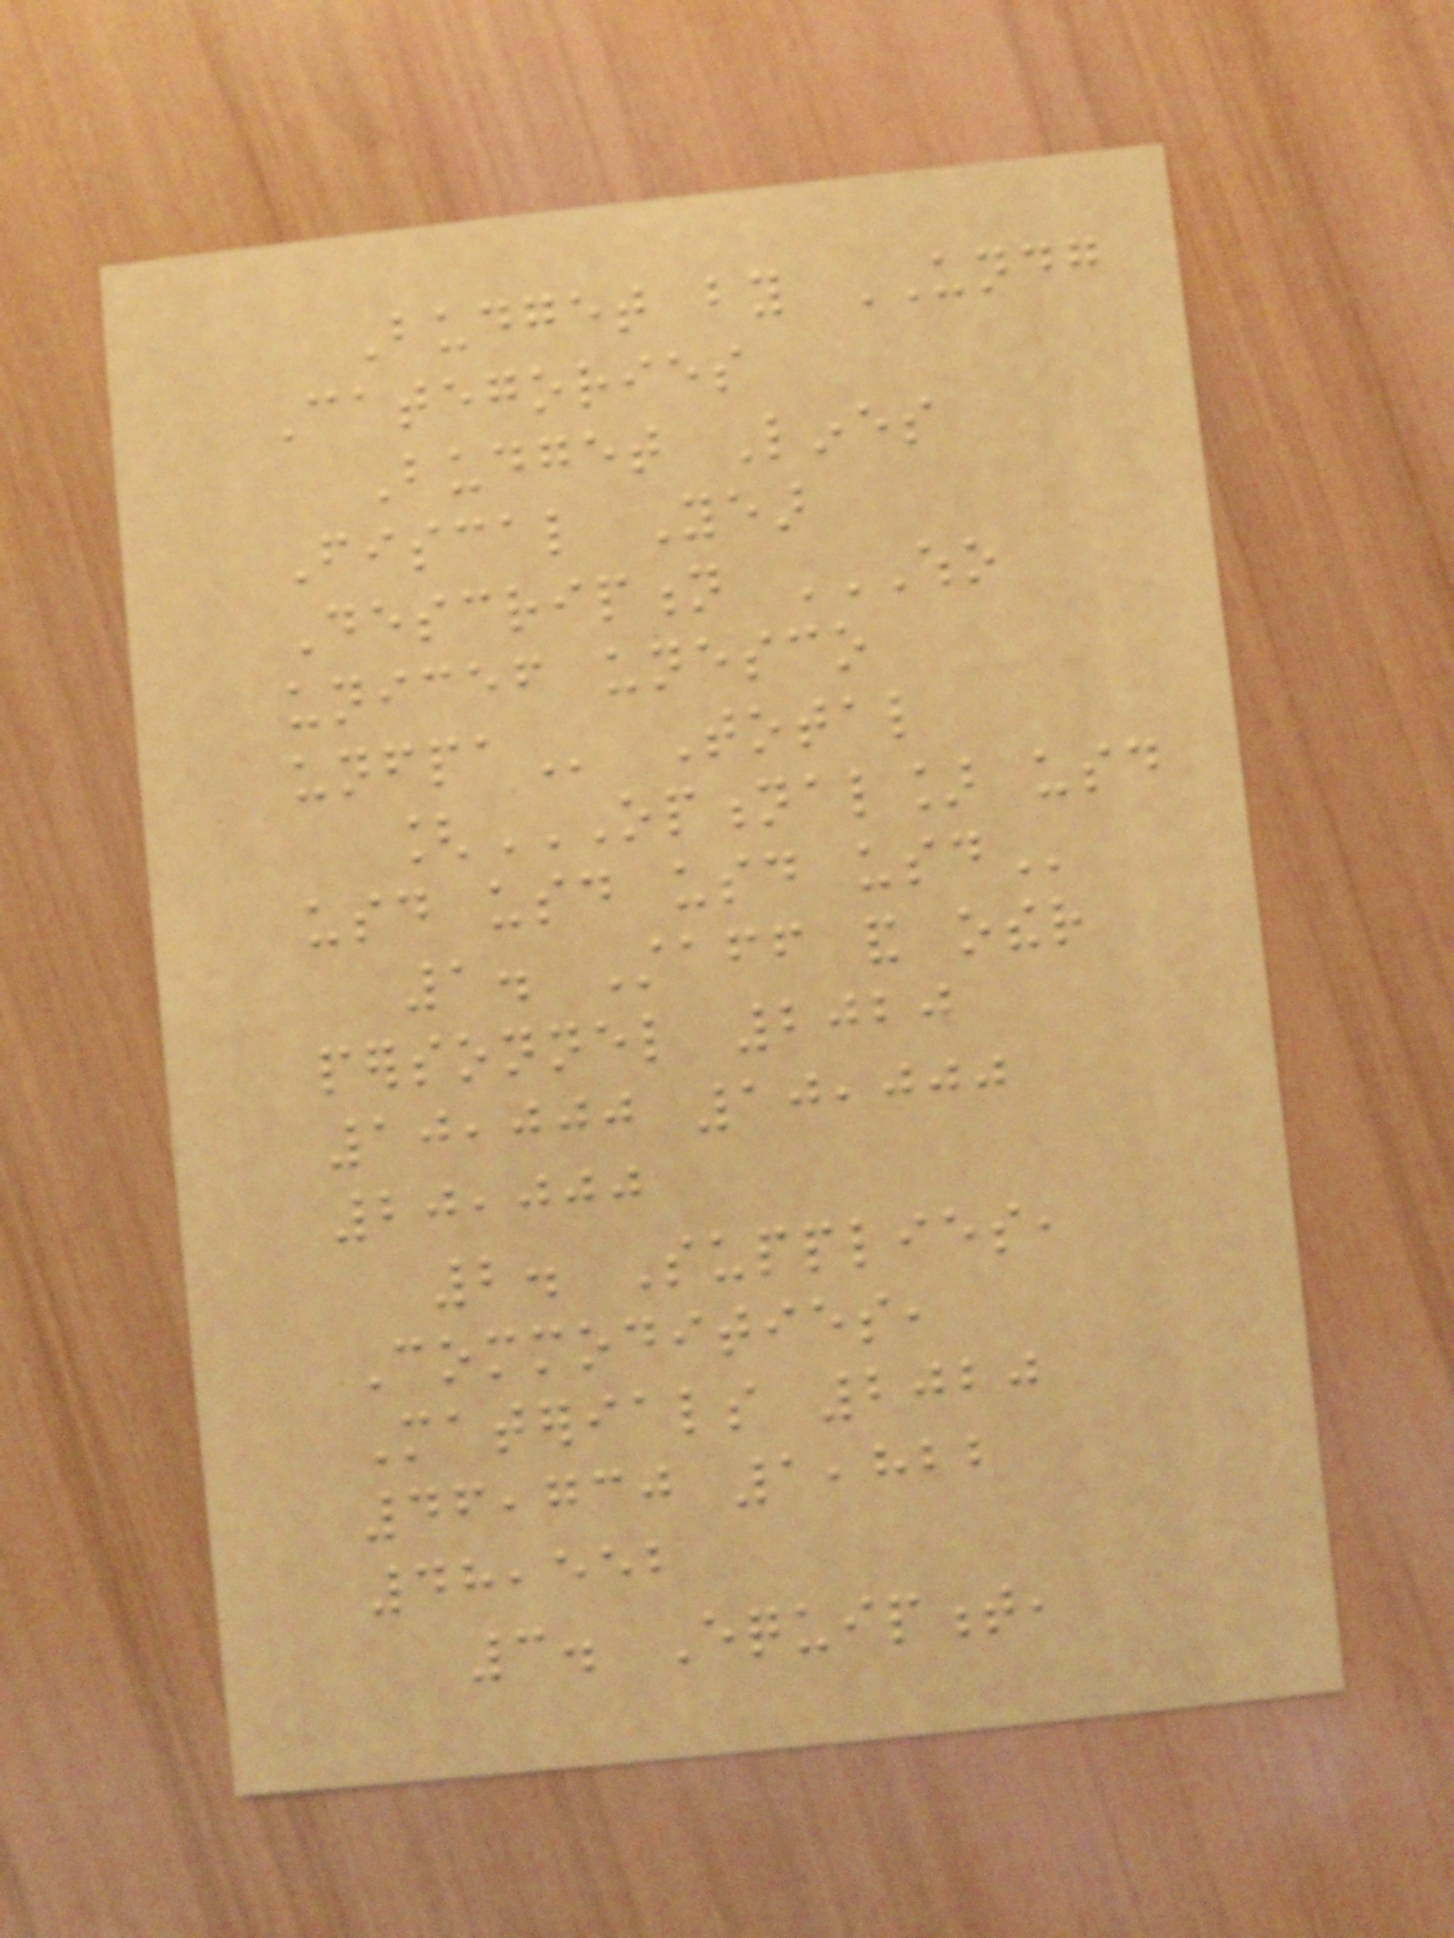Budget by UNDG
Categories
Budget Lines
Fiscal Year
Description WHO
UNICEF UNESCO
UNFPA Total
[OPTIONAL] USD
USD USD USD USD
1. Staff and other
personnel 2020
10,000 10,000
20,000
2. Supplies,
Commodities,
Materials 2020
46,730 1,822
48,552
3. Equipment,
